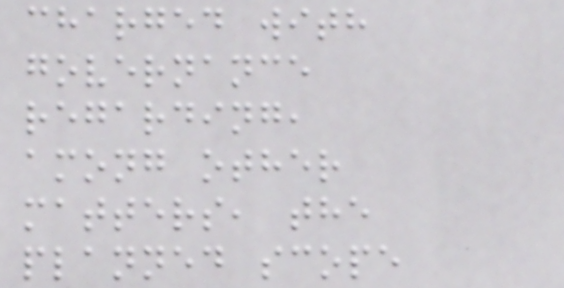charged with
governance
regarding,
among other
matters, the
planned scope
